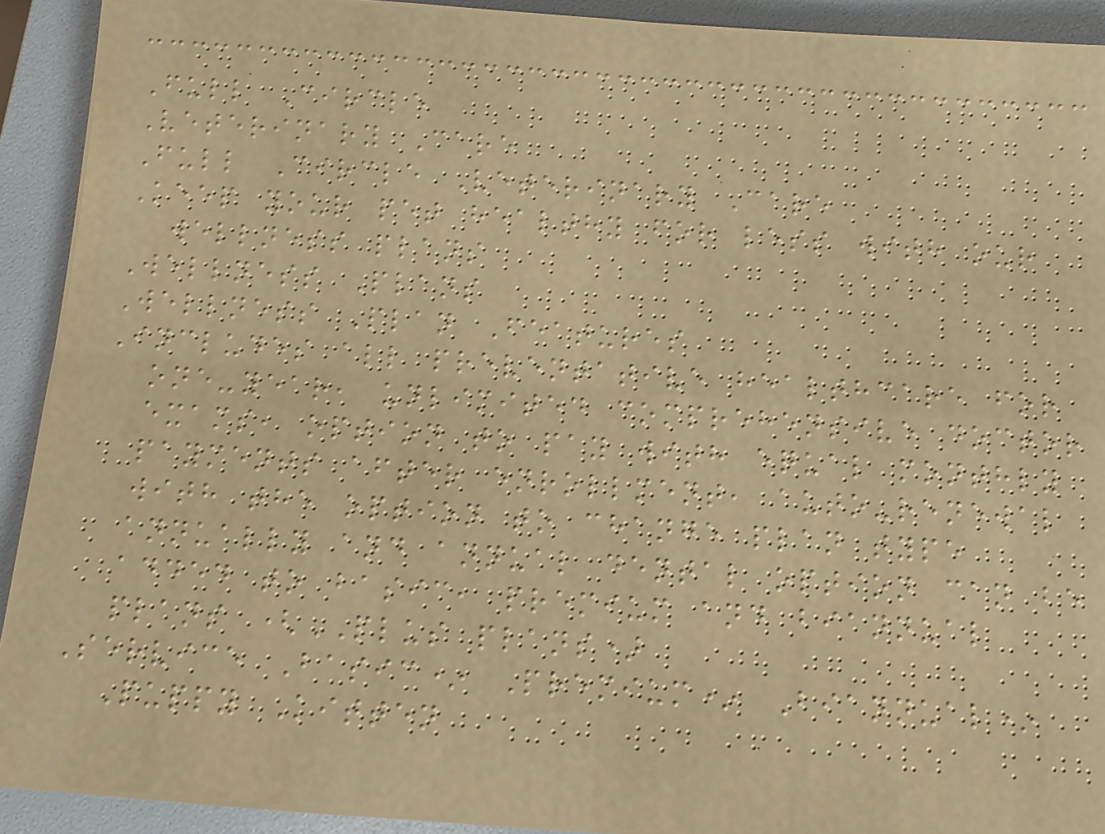Full Circle
Veterinary Care
Full Circle Veterinary Care
Keep your pet healthy for less with our
wellness plans
Wellness Plans
Wellness Plan Features
Includes all preventative healthcare for
one-year, unlimited comprehensive doctor
exams, option to pay with equal monthly
payments after enrollment, auto-renewal
with the option to change plan type
annually and annual dental option can be
added to basic, premium and biannual
plans (PLUS plans)
Service Basic* Premium* Biannual*
Puppy Kitten
